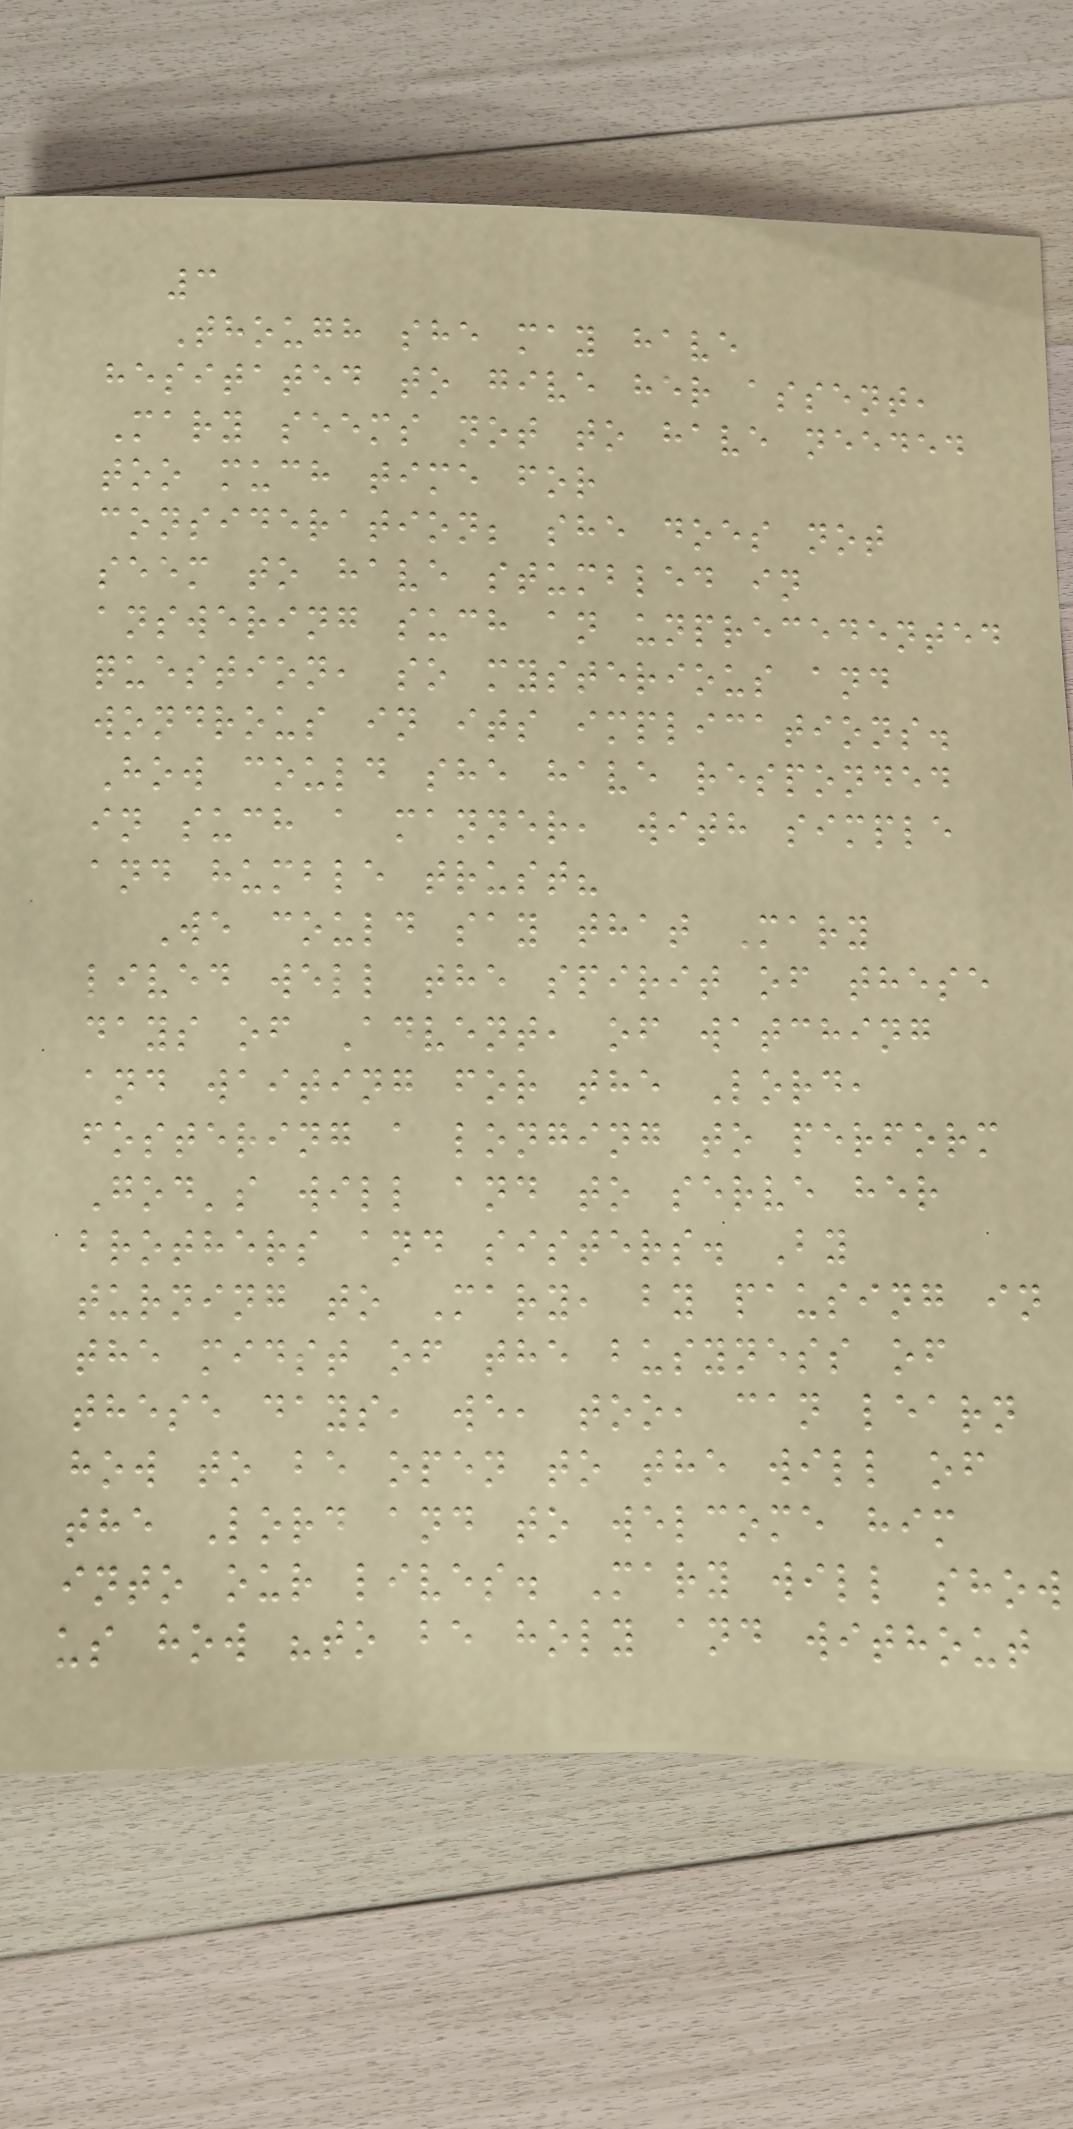3
Though she may have
hesitated to give her assent,
Mary seems not to have needed
too much time for
consideration; she does not
seem to have stumbled in
answering such an unprecedented
question, so mysterious and
wondrous in its implications.
How could she have responded
in such a manner, with simple
and humble trust?
We could say that Mary
lived well the spirit of these
days of Advent, of watching
and waiting for the Lord,
fostering a longing to perform
God's will and to serve her
brothers and sisters. By
turning to Mary, by pausing in
the midst of the busyness of
these days, we, too, can learn
how to be open to the will of
the Lord and to welcome him
into our lives. Mary will show
us how "to be holy and without
